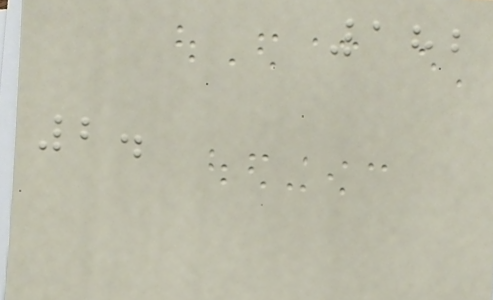182
2.
